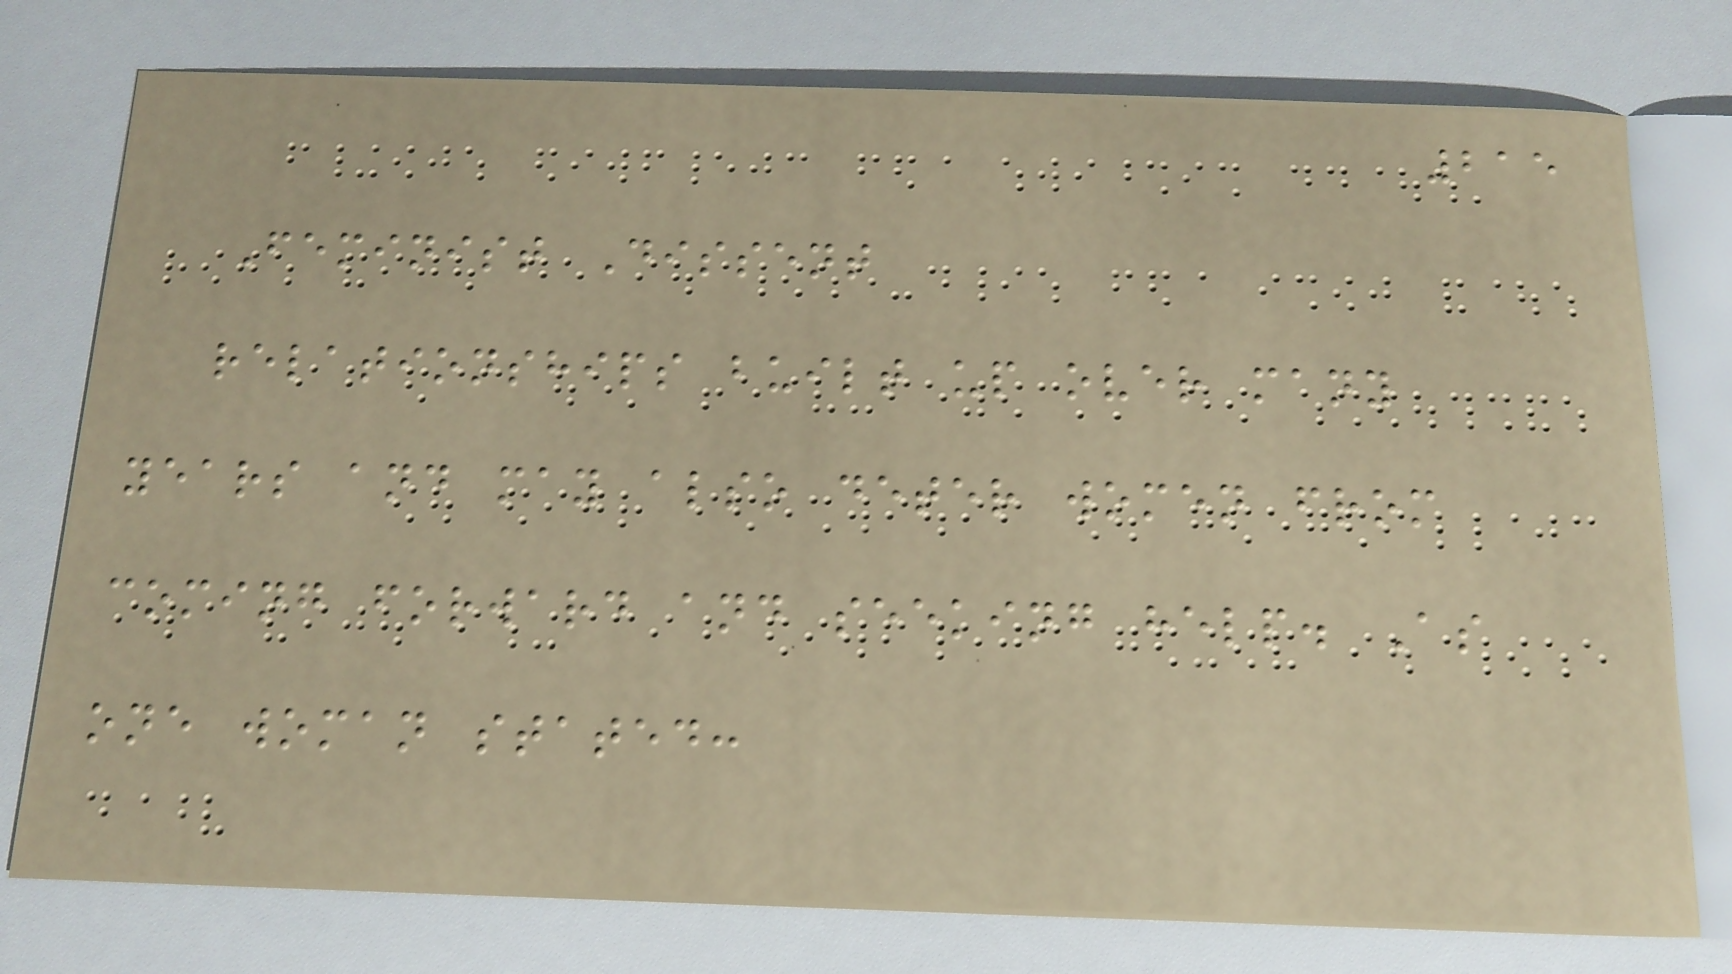215
Feminist Dissent
relationships built up over many
years and may also deter women from
coming forward and seeking help. As
one woman stated:
